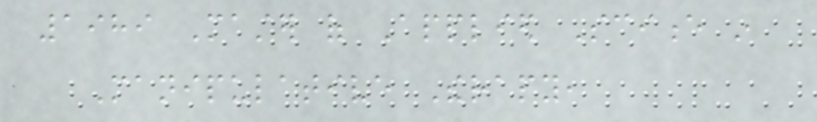1989 Master of Applied Science in
Manipulative Therapy,
